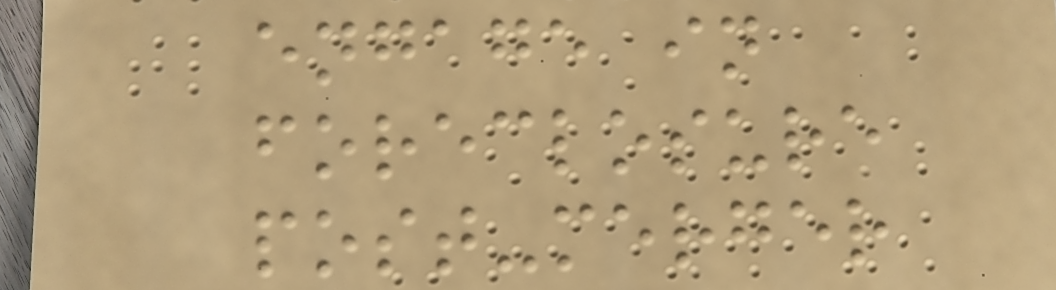engage in
foreclosure
post-merger
